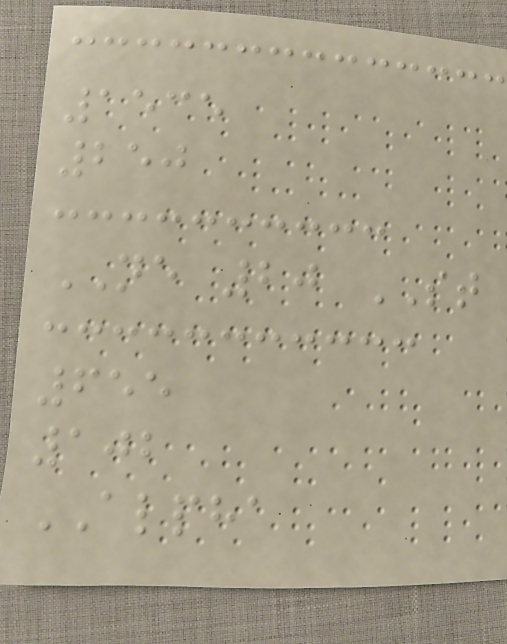1535
250
NE 20 ST
655
102
ALPHA
